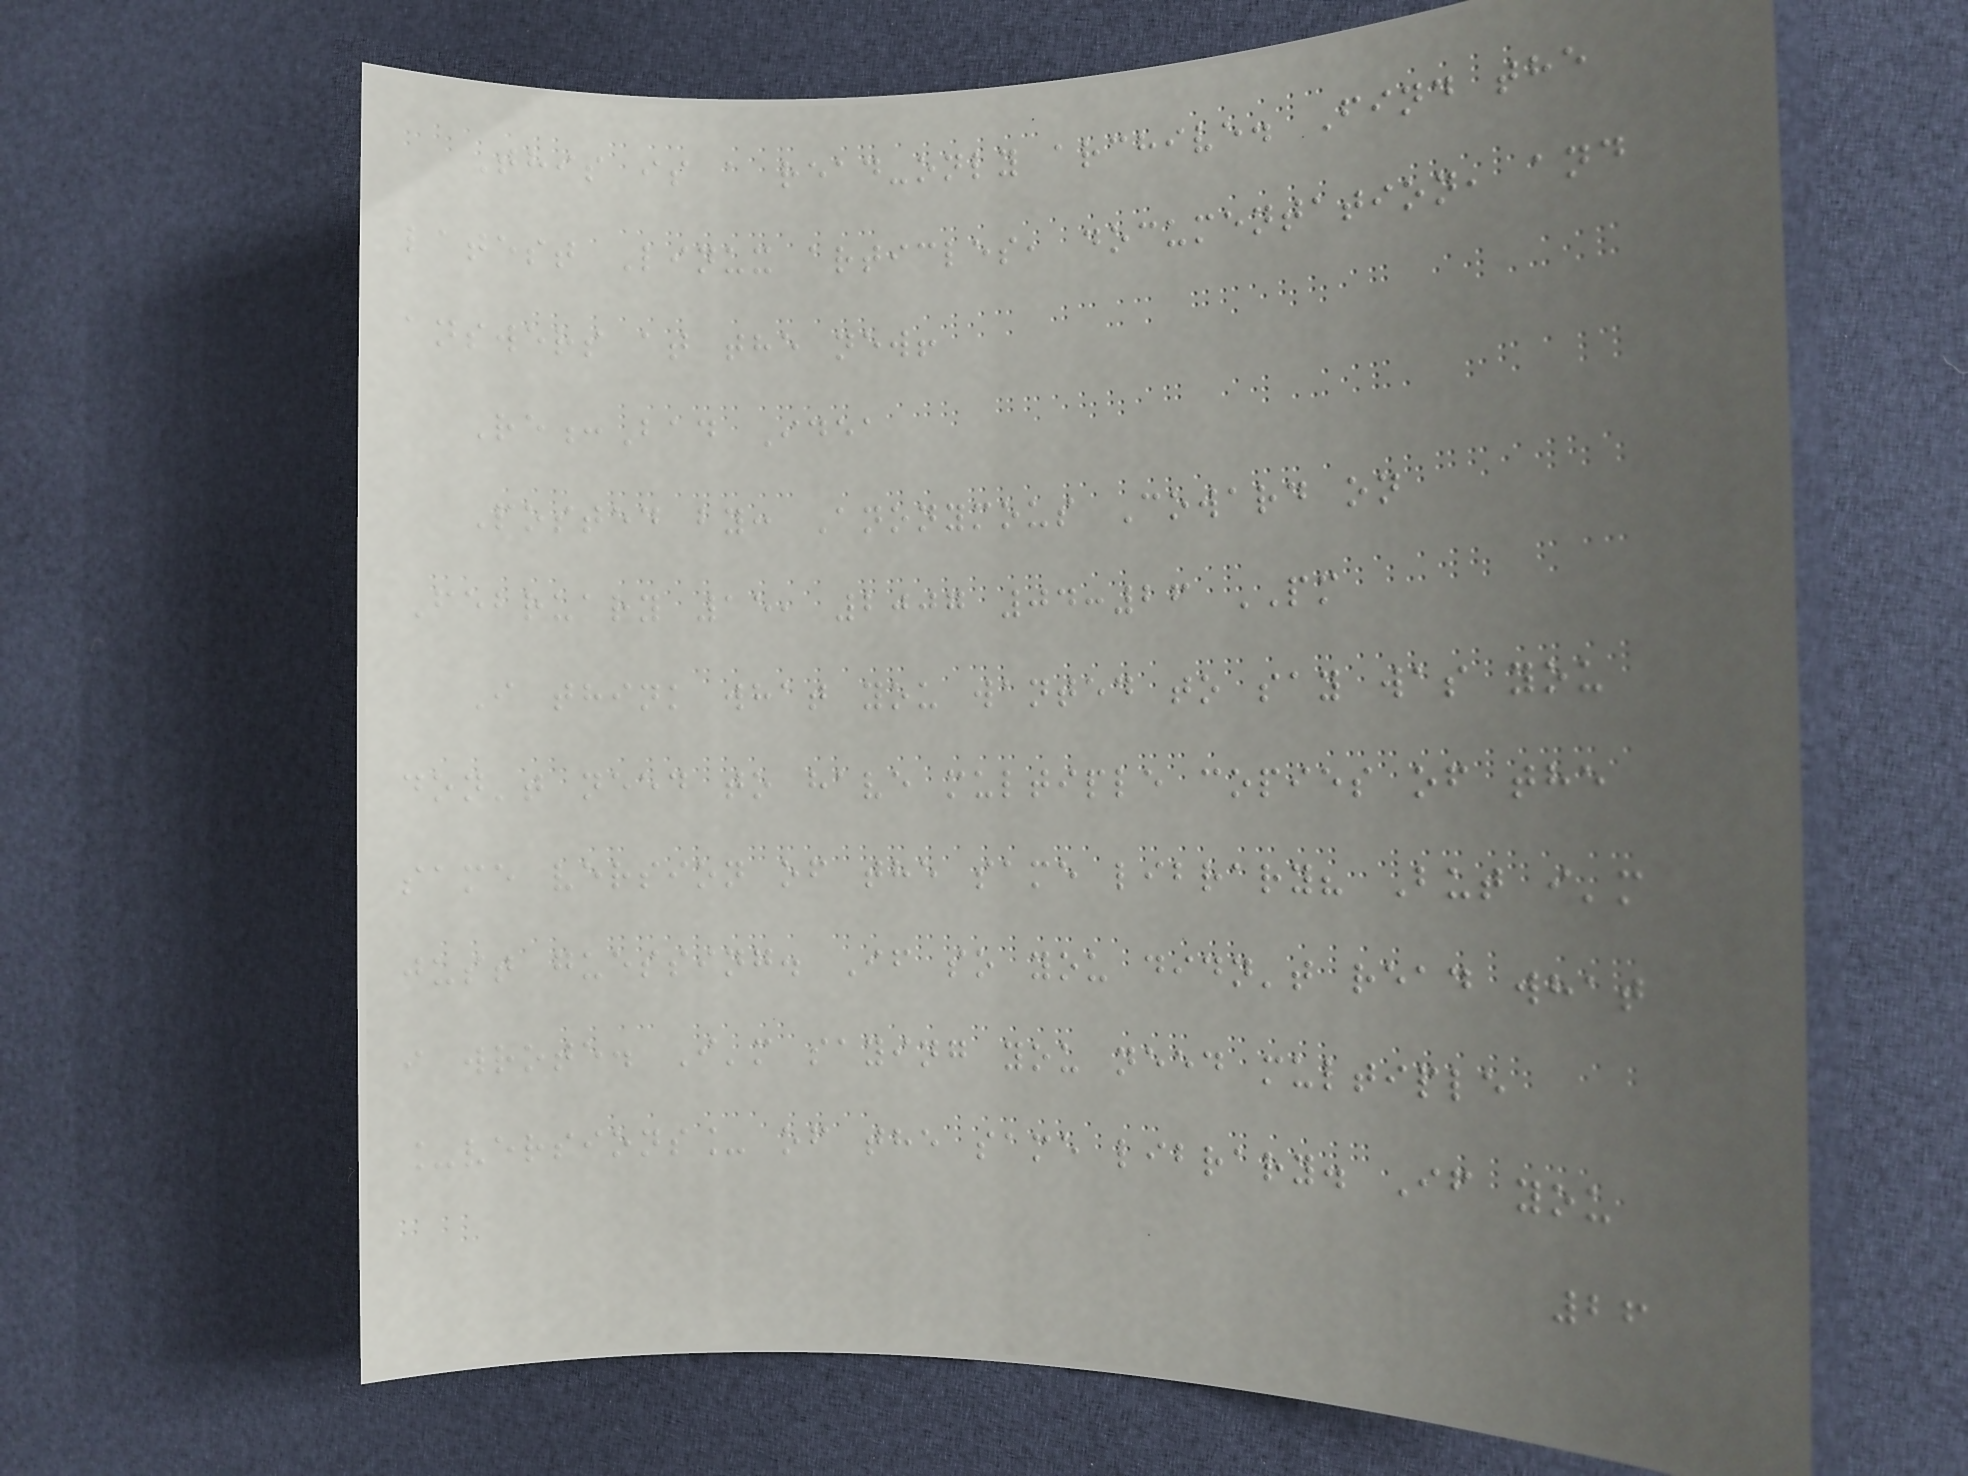This is a read-only archive. Find the
latest Linux articles, documentation, and
answers at the new!
Re:Bad Idea
Posted by: Anonymous Coward on
February 15, 2007 04:26 PM
I think what you wanted to say was you
don't need to have multiple copies of the
same version of the same library? But i'm
just guessing. If so you didn't read what
i wrote. I'm saying you need multiple
_versions_ of the same library. If you
26
